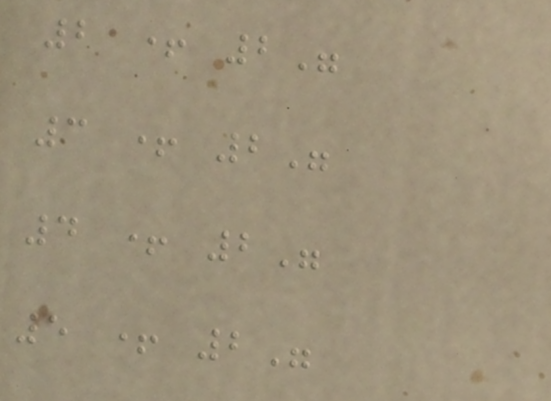2 + 2"
3 + 2"
4 + 2"
5 + 2"
